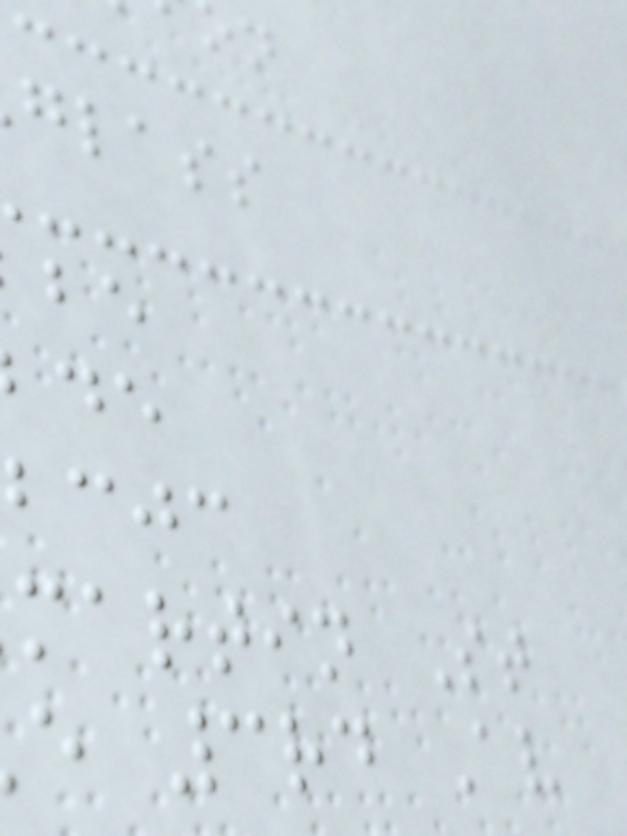glass
bcjc
martin St
e 3rd Av
